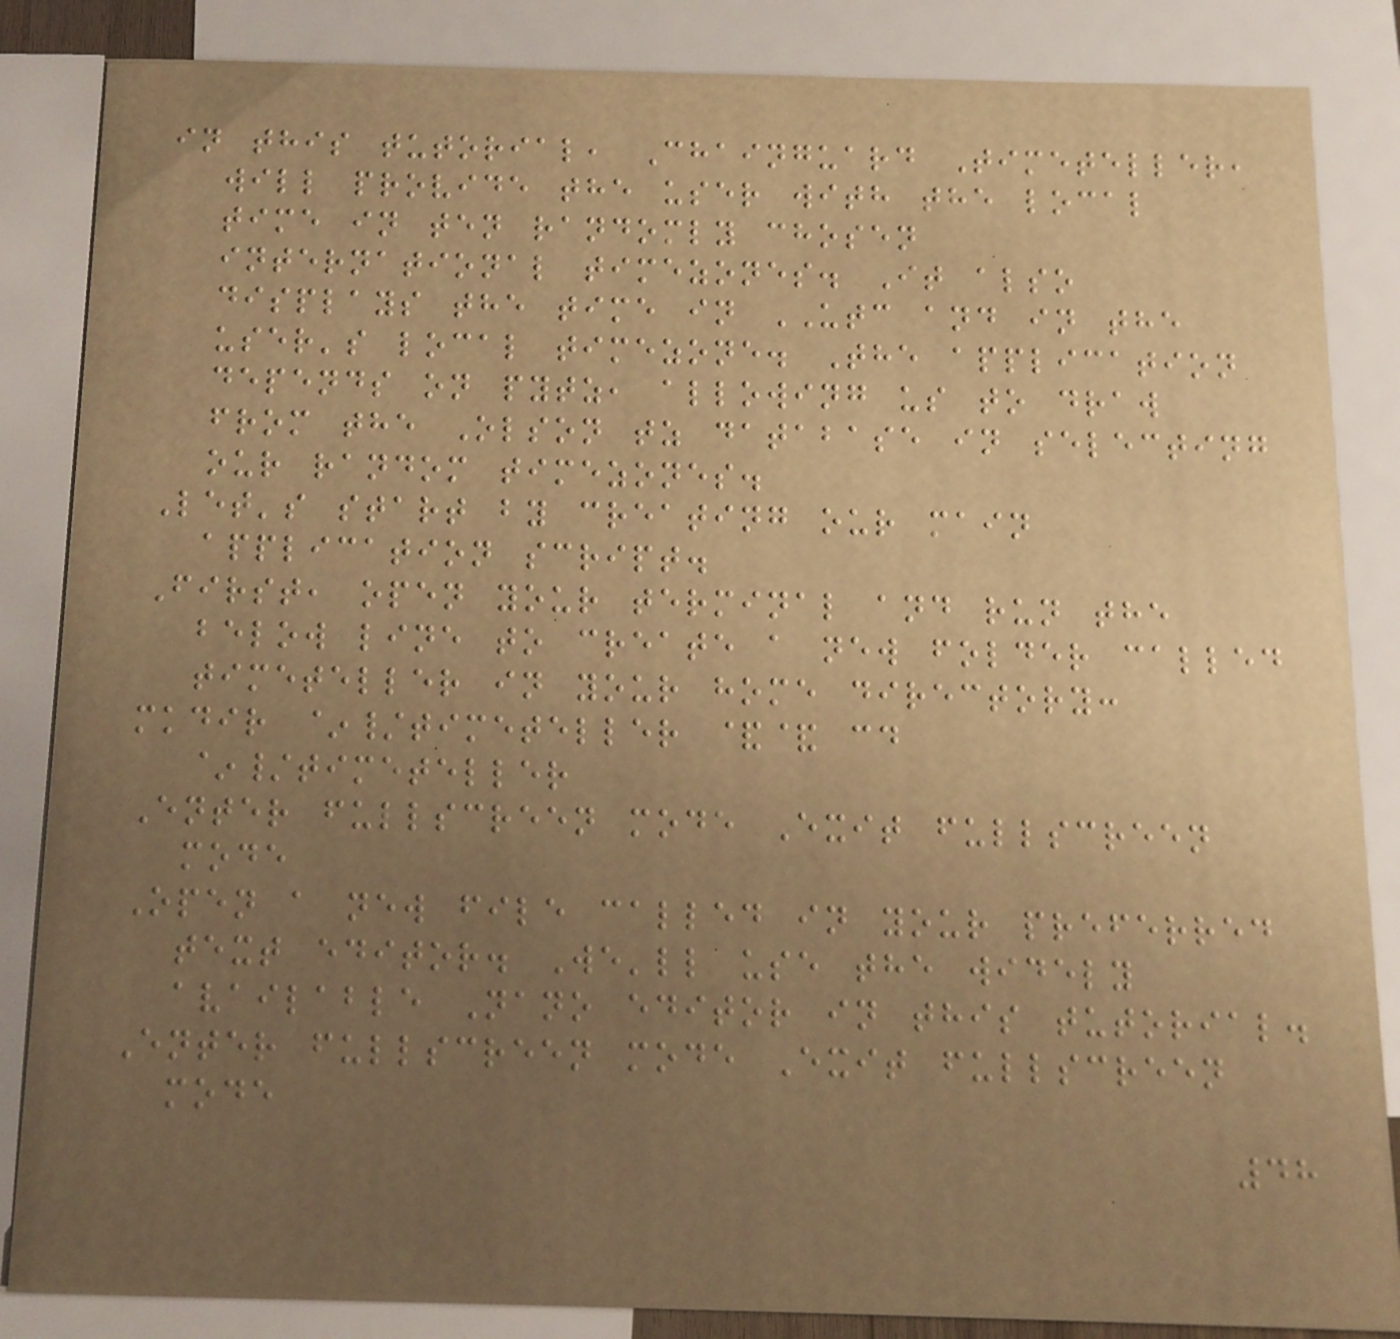in this tutorial, Chainguard Timeteller,
will provide the user with the local
time in ten randomly chosen
international timezones. It also
displays the time in UTC and in the
user's local timezone. The application
depends on pytz, allowing us to draw
from the Olson tz database in selecting
our random timezones.
Let's start by creating our main
application script.
First, open your terminal and run the
below line to create a new folder called
timeteller in your home directory:
mkdir ~/timeteller && cd
~/timeteller
Enter fullscreen mode Exit fullscreen
mode
Open a new file called in your preferred
text editor. We'll use the widely
available Nano editor in this tutorial.
Enter fullscreen mode Exit fullscreen
mode
48
